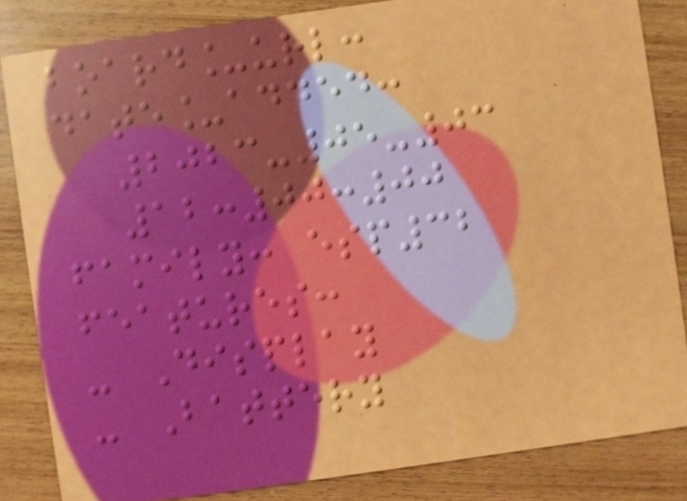board_url:
date_added:
2023-05-03
12:00:00
family: esp32
features:
- Display
- Battery
